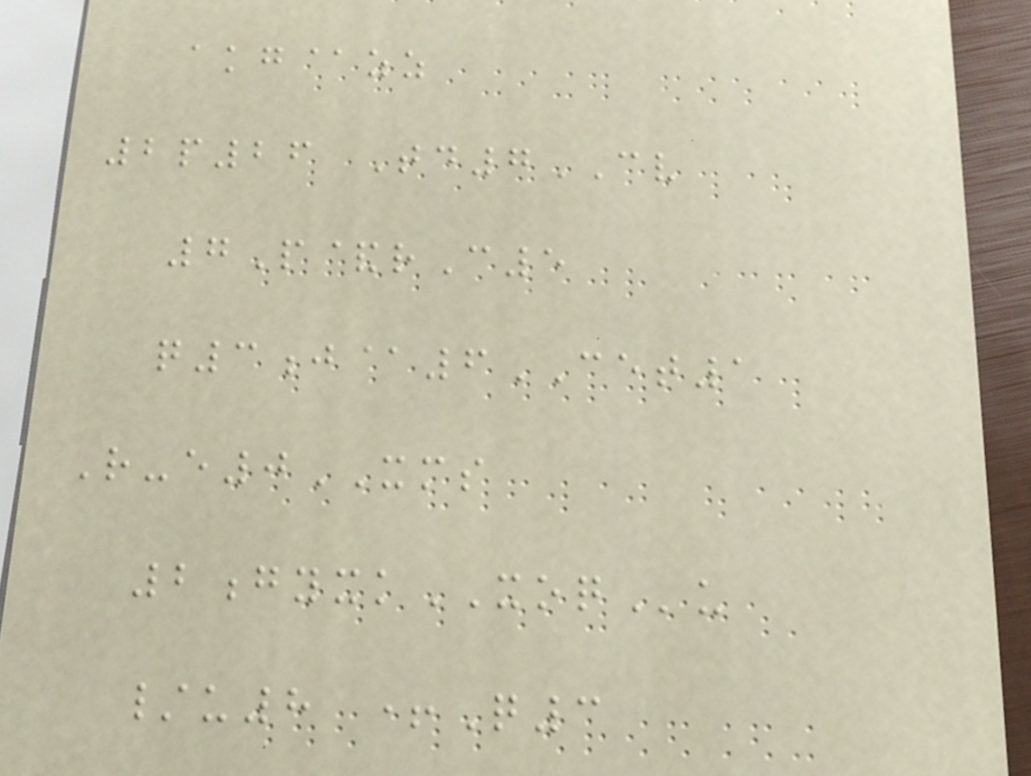akg@zz
2p26 Td7CV
7P&rC5
q3j@6CET1
R-e0XMS
2gyxkXOQu
/u8 +Q3
